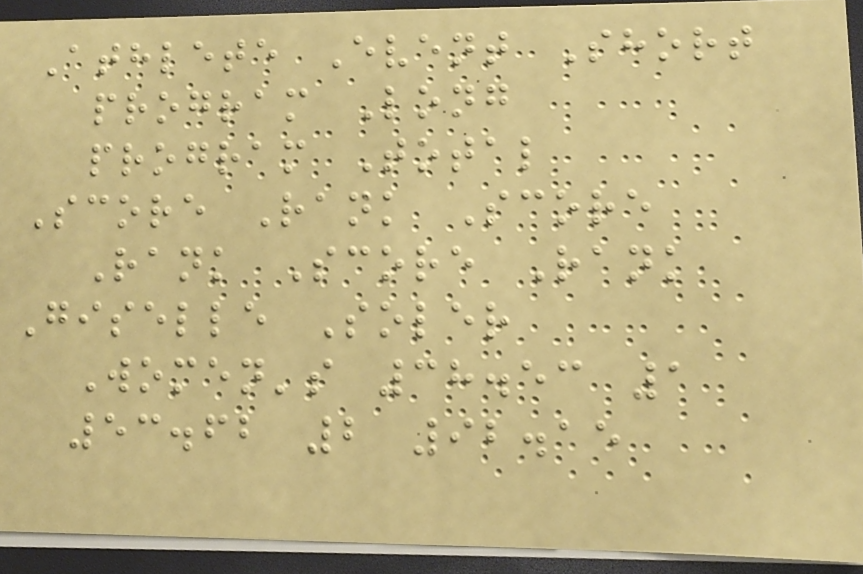Athlete Event Short
program Long
program Total
Score Rank Score
Rank Score Rank
Giselle Soler
Women's 38.53 1
53.62 2 92.15
